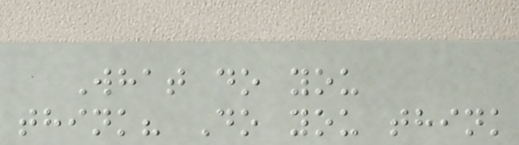What do you
think? Do you think
